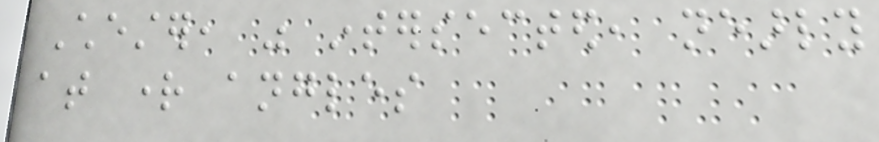Chester, was intersected, nearly
at right angles
